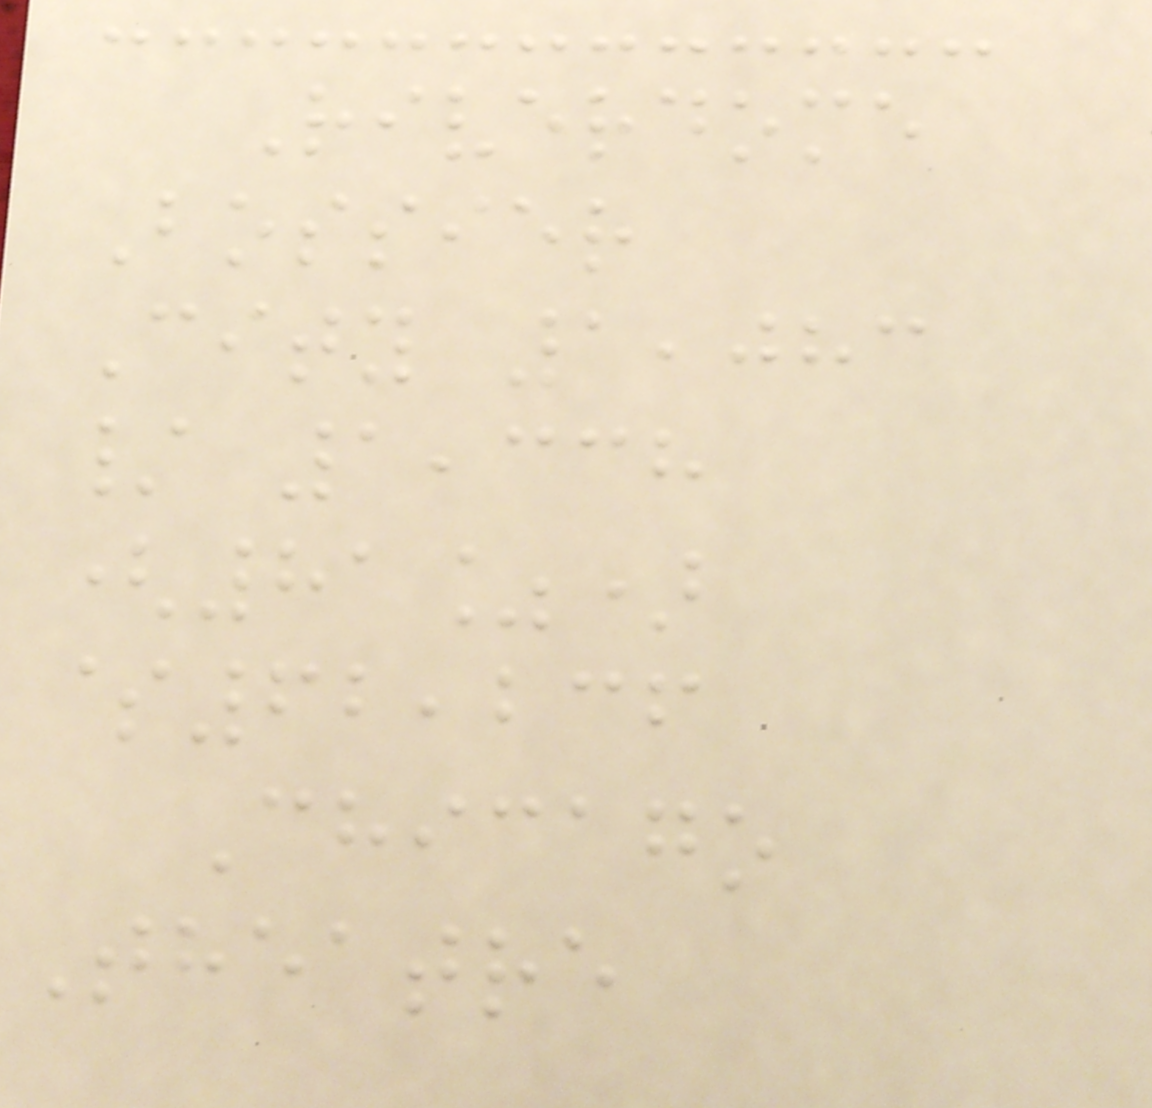Riverdome
Bossier
City 1,083
/ 1,338
(81%)
$62,236
Chicago
Theatre
